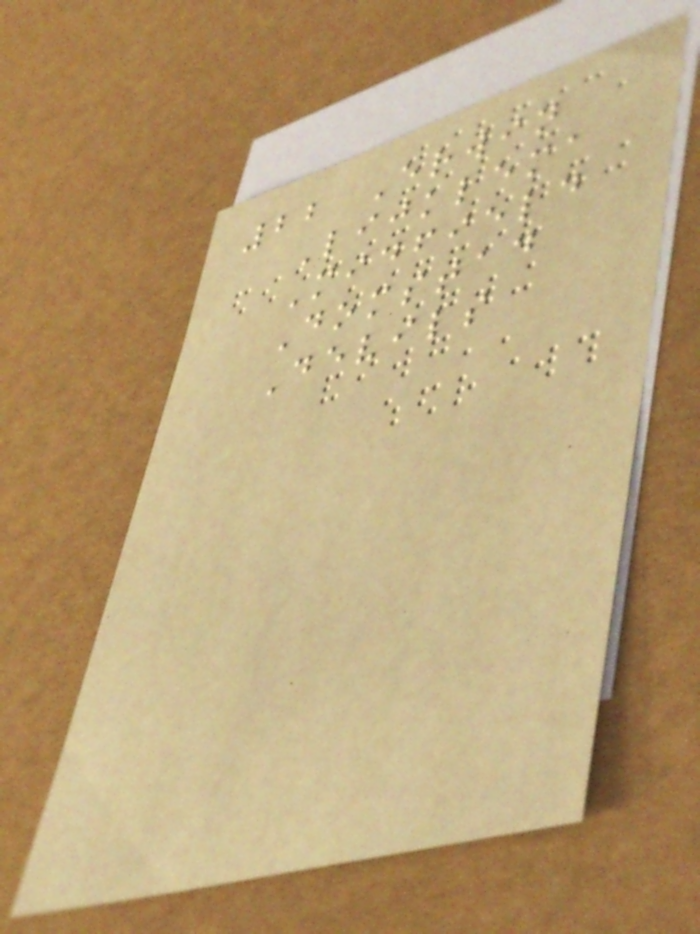22 Erwin
Lijklema
Midfield
Domstad
Devils
